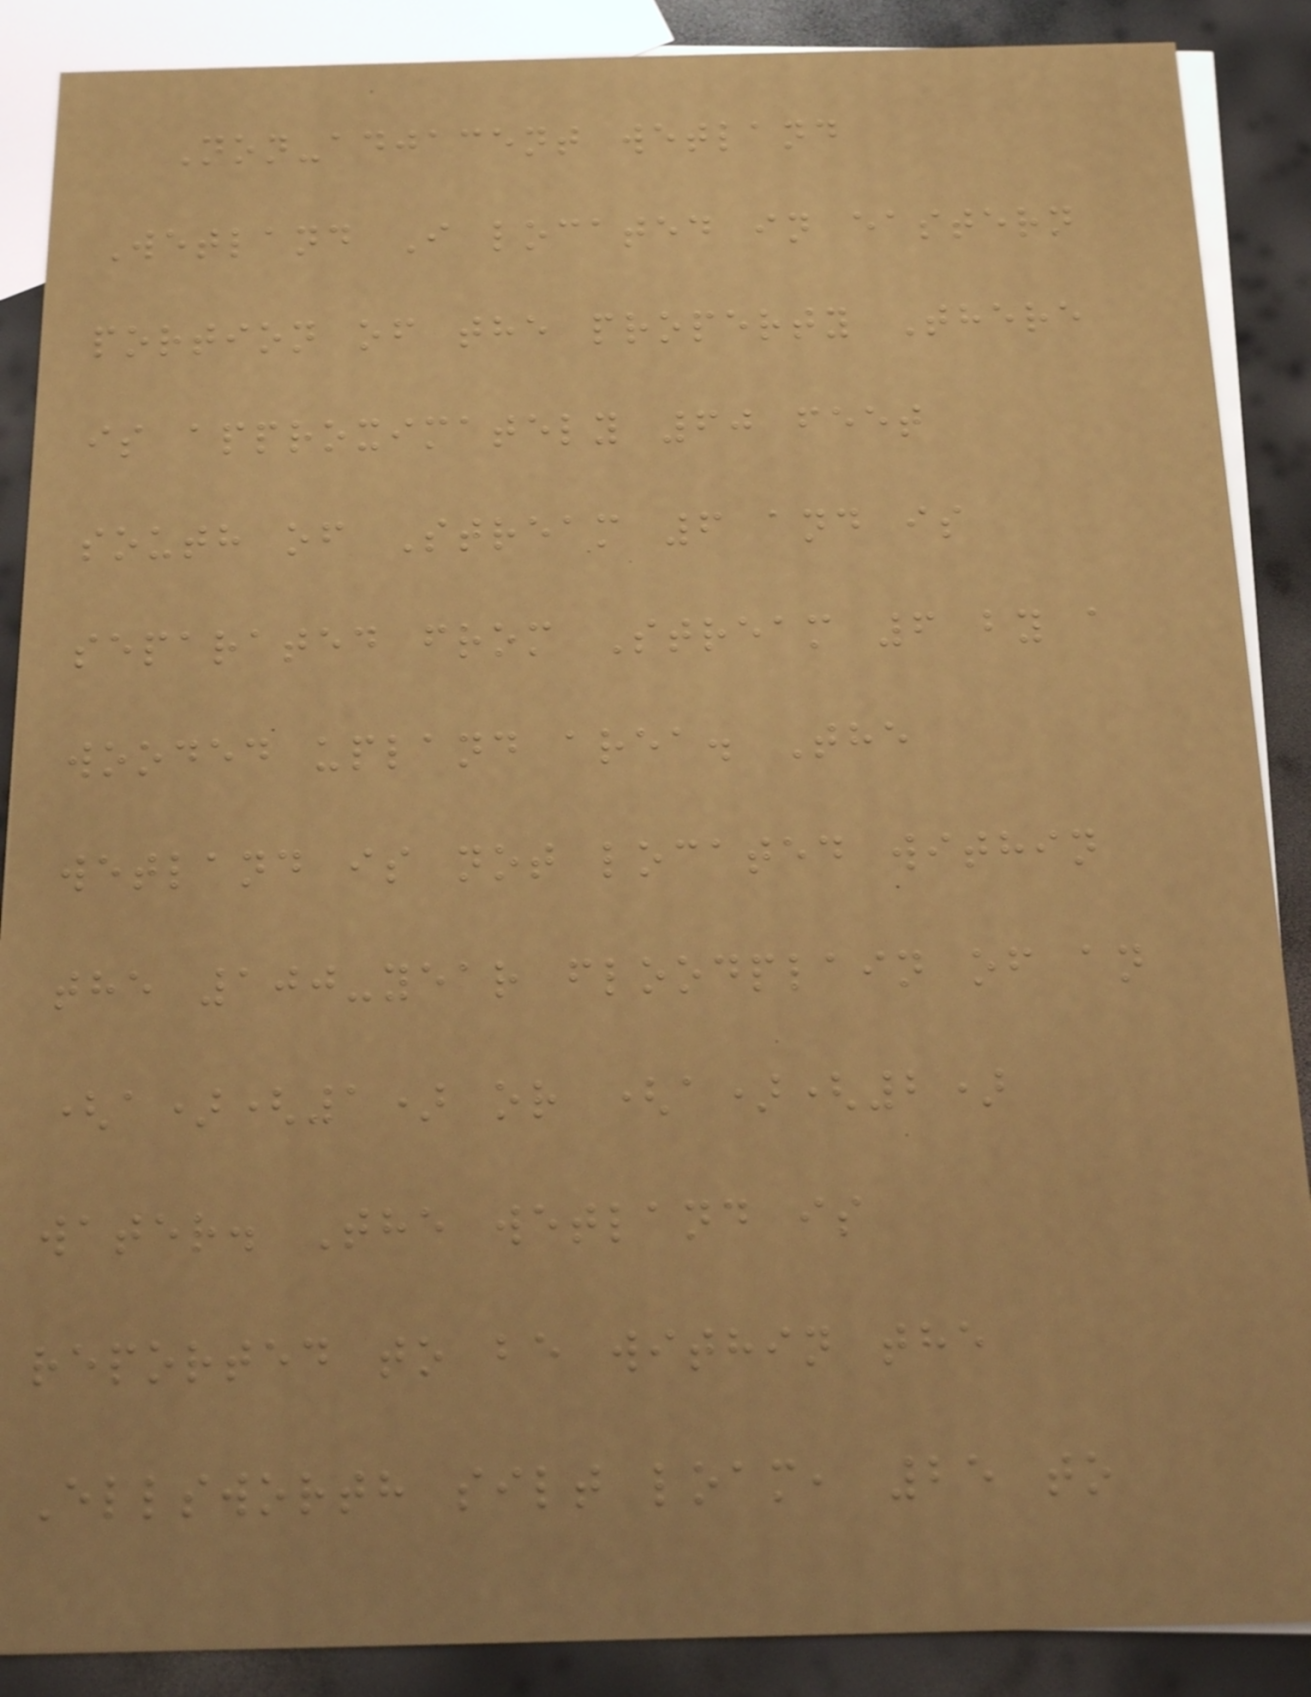Non-adjacent wetland
Wetland I located in eastern
portion of the property There
is approximately 60 feet
south of Stream 6 and is
separated from Stream 6 by a
wooded upland area. The
wetland is not located within
the 100-year floodplain of an
(a)(1) or (a)(2)
water. The wetland is
reported to be within the
Ellsworth silt loam, 25 to
